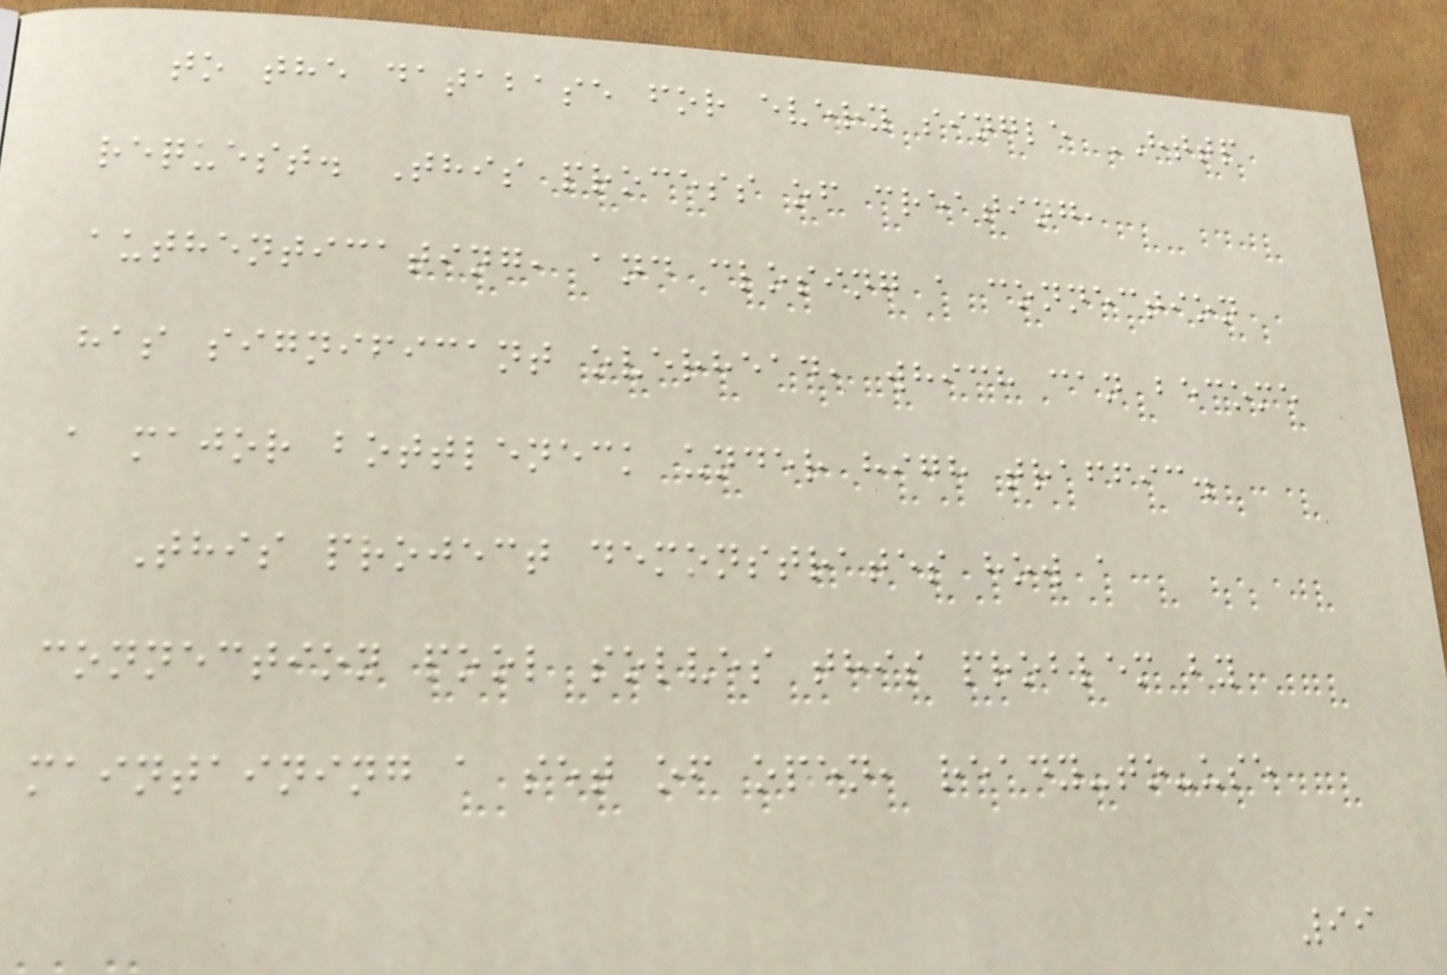to the database for every single HTTP
request. This process of creating,
authenticating, and closing a connection
has significant overhead, which can become
a major bottleneck under high traffic.
This project demonstrates how a
connection pool solves this problem by
maintaining a set of open, ready-to-use
99
